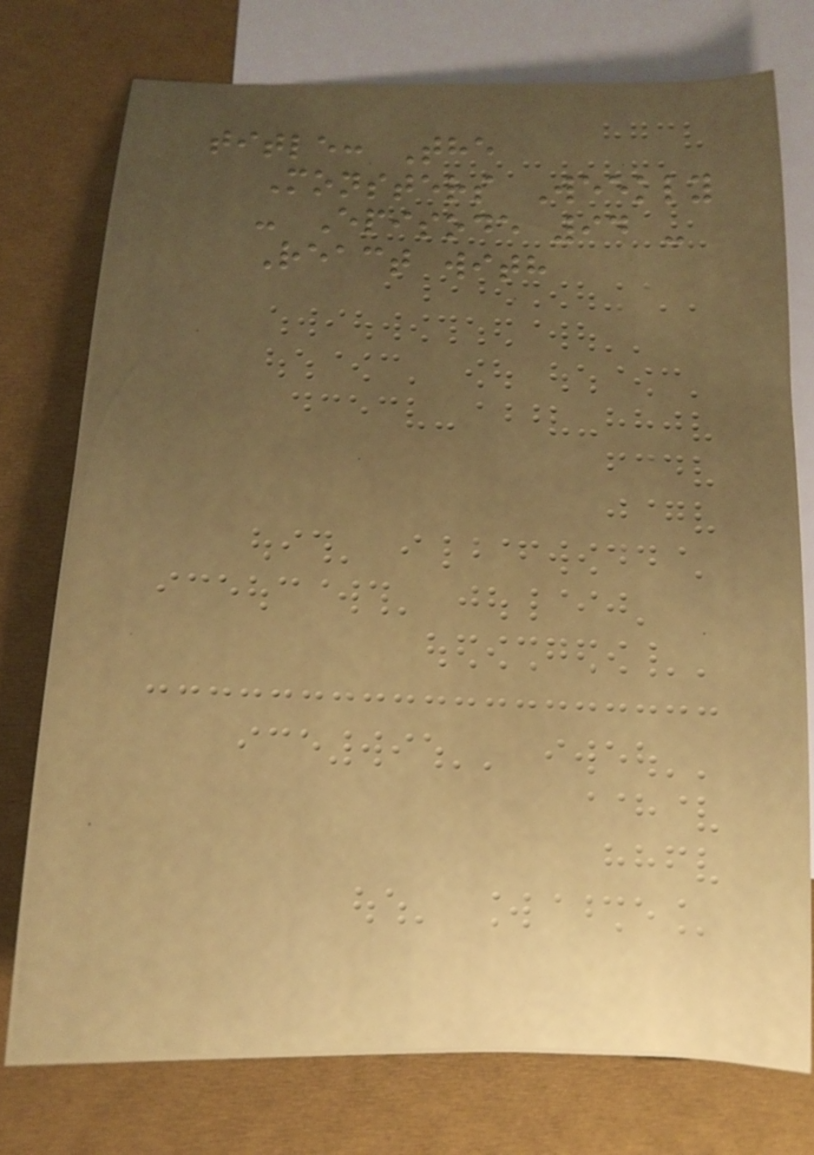title: The
Monsters Weekly
- Episode 94 -
React with
